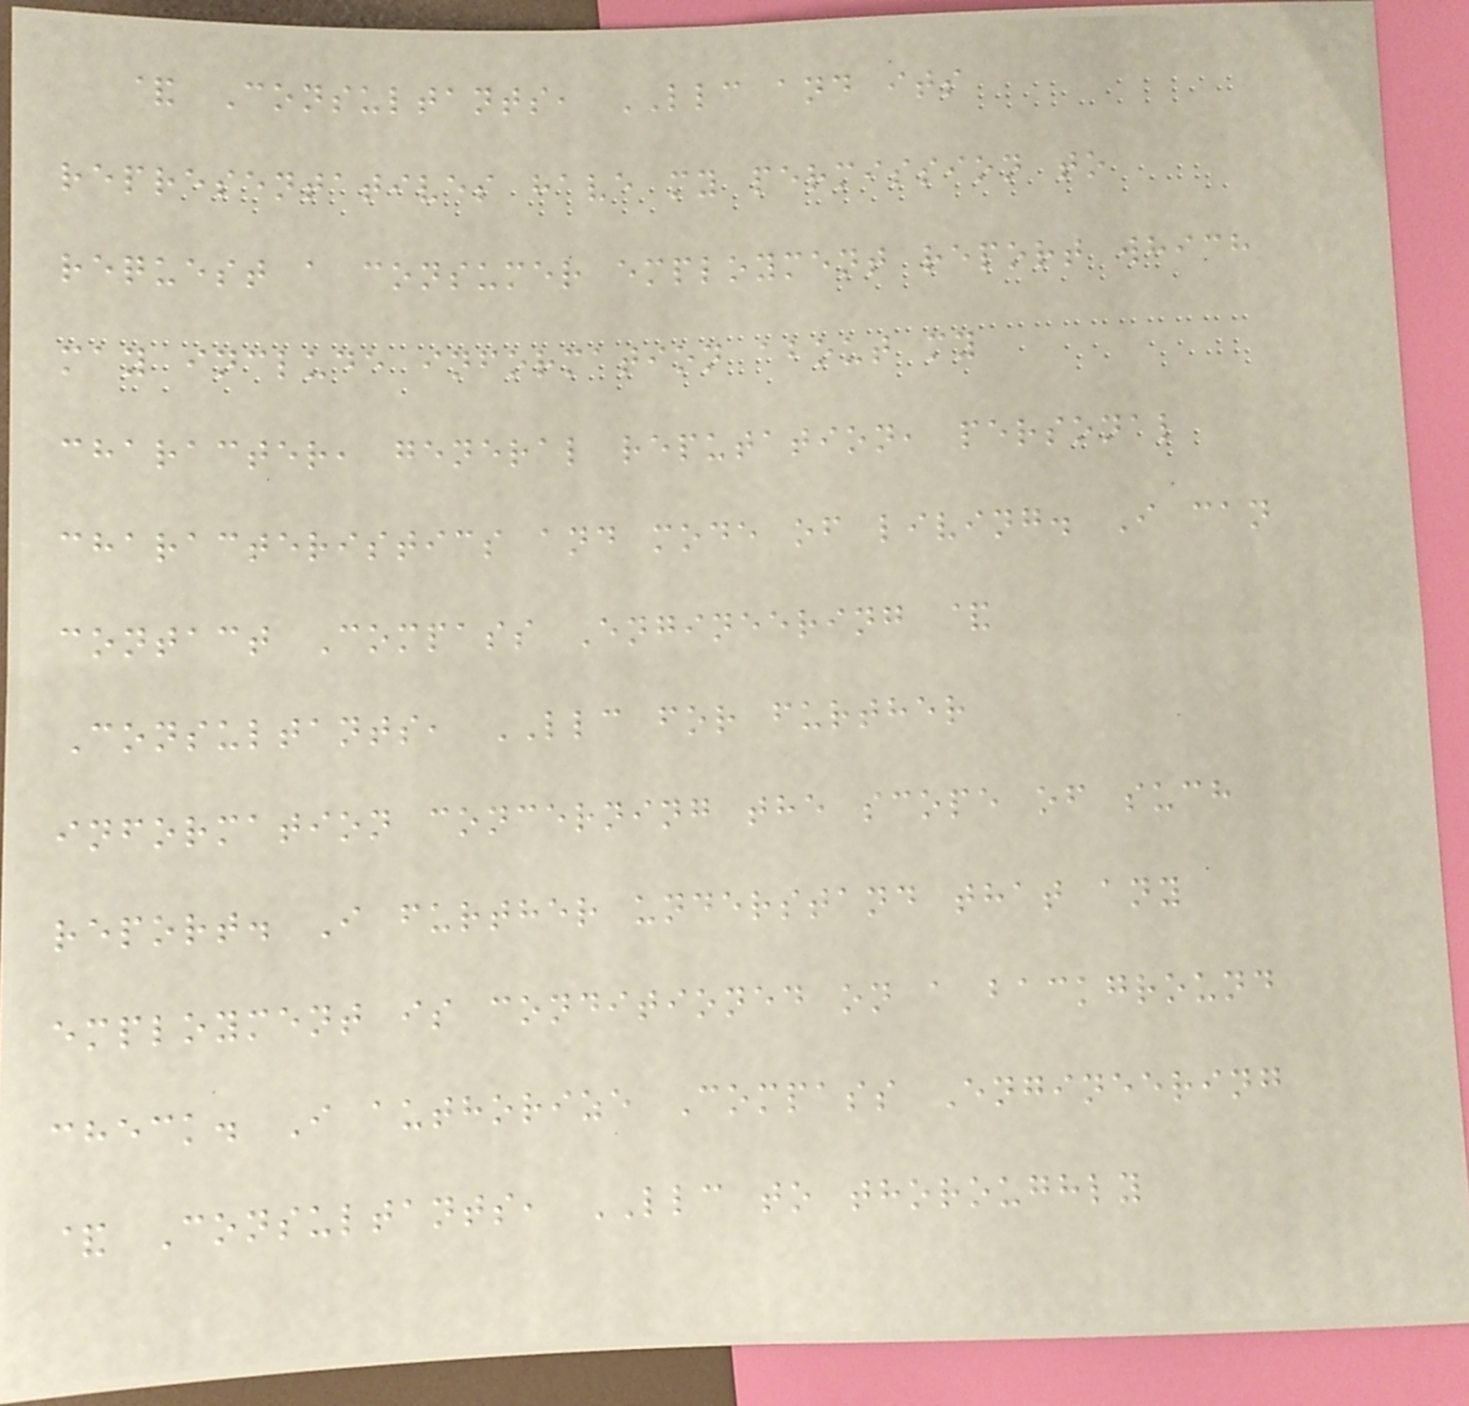& Consultants, LLC and its
representatives have my permission to
request a consumer employment report which
may include information about my
character, general reputation, personal
characteristics and mode of living. I can
contact Compass Engineering &
Consultants, LLC for further
information concerning the scope of such
report. I further understand that any
employment is conditioned on a background
check. I authorize Compass Engineering
& Consultants, LLC to thoroughly
